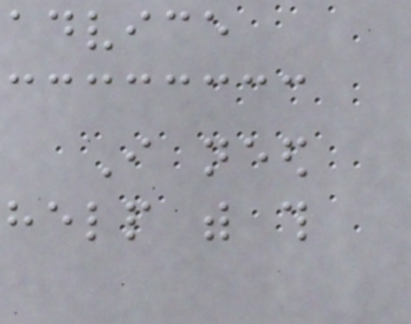advice
I need
help with this
